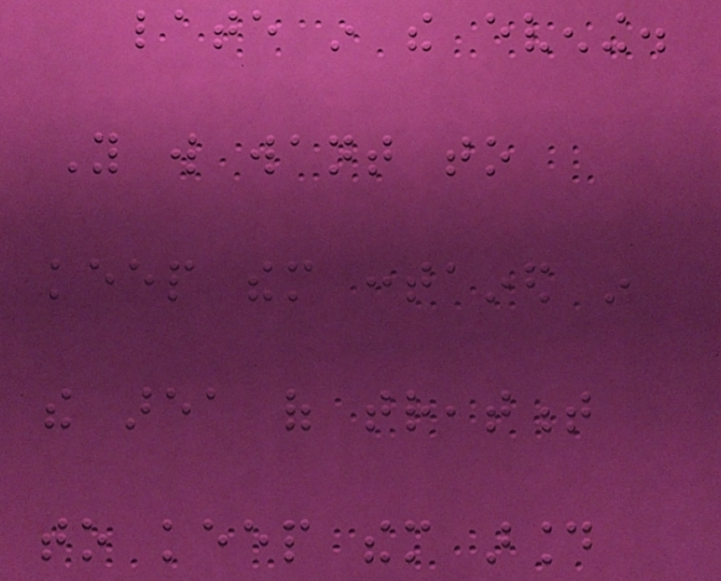late in the evening.
You will want to
keep them contained in
the area of treatment
to keep them around
